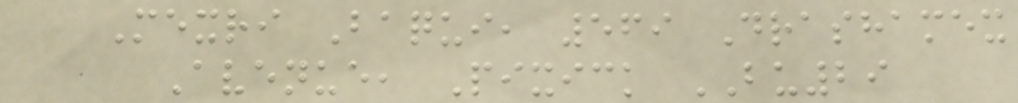Mexri Baqui, 569 Drashamex
Avenue, Pixick BU29
